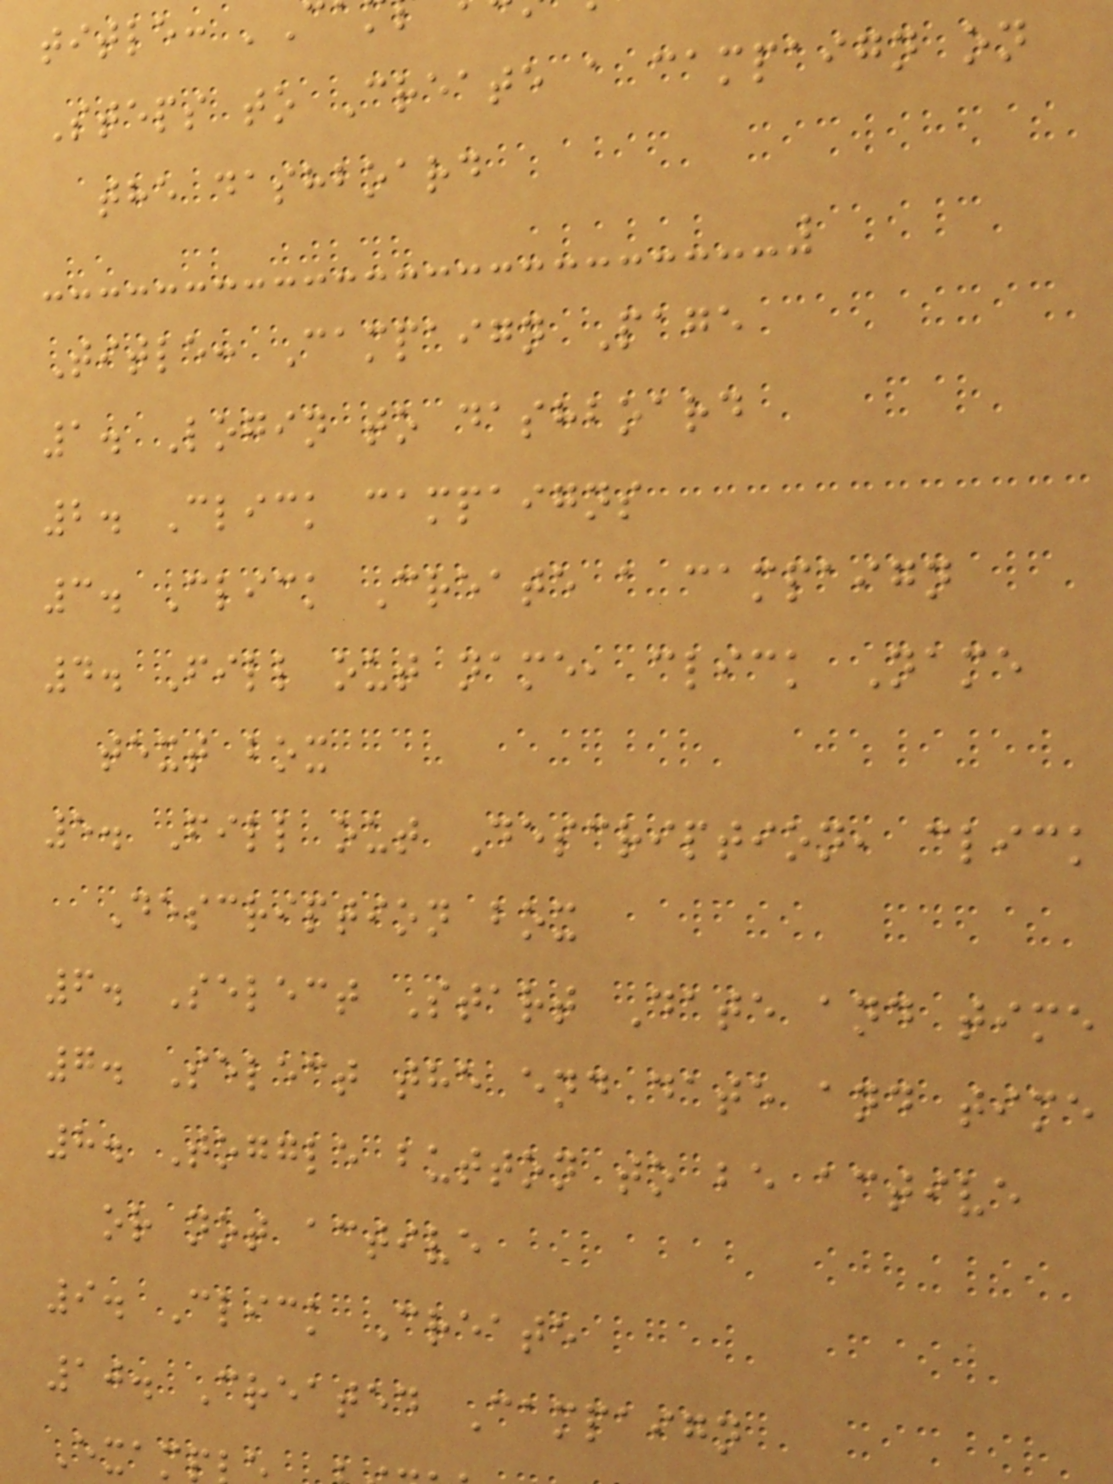title: '
Steps to Create a campaign on
the dashboard
Title: Campaign Page
1. Login to dashboard
2. Click campaigns
3. Click Create a campaign
4. Fill out name, click Name
text box
5. Fill out Description, click
Description box
6. Select Start Date and time
7. Select the end date and time
8. Toggle button to be active
or not active
9. Click Create
10. Created Campaign
Exam
